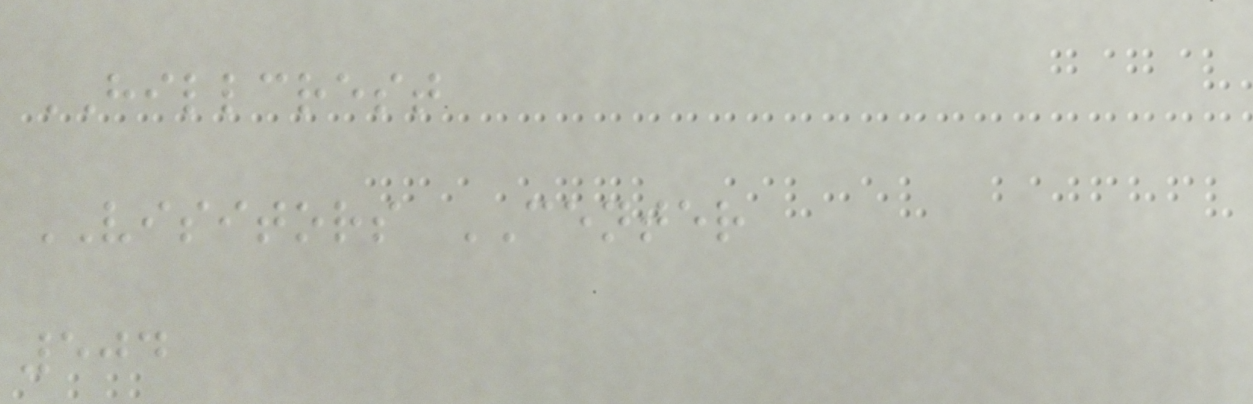HILLCREST
VISITORS CENTER
504
